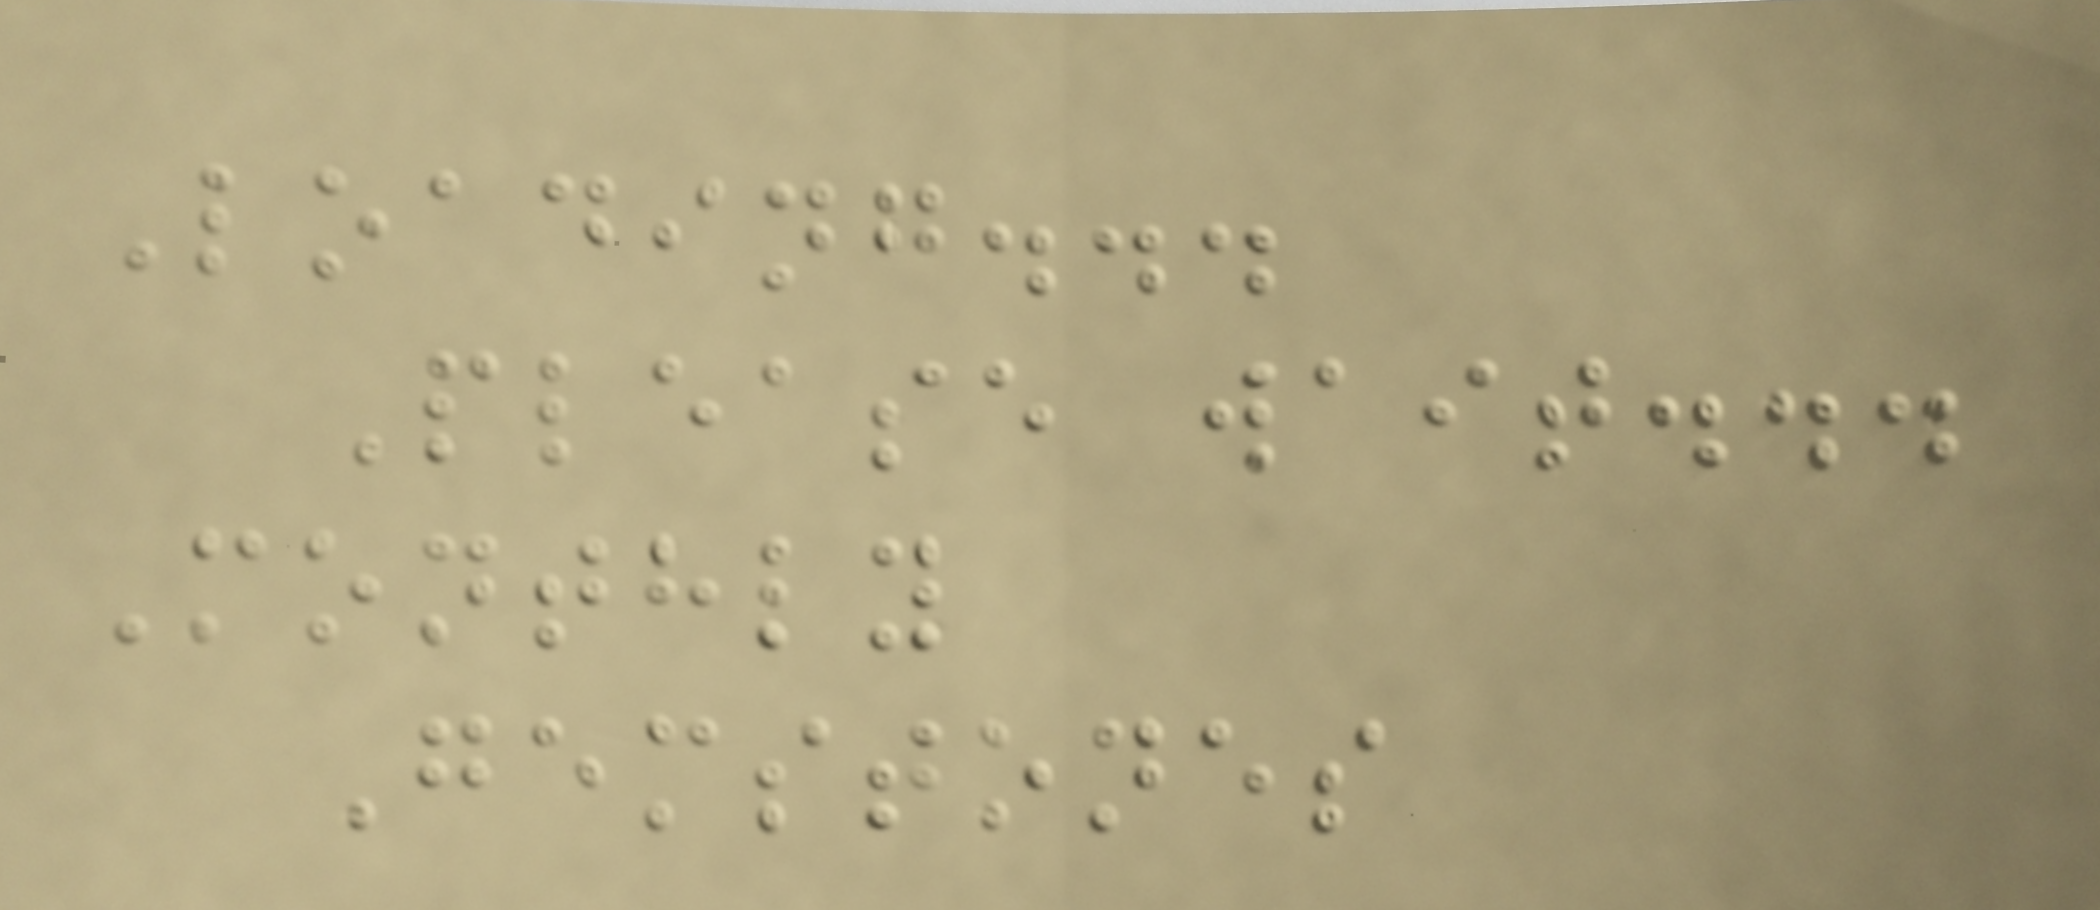Loading...
Please wait...
Monthly
Gemstones
